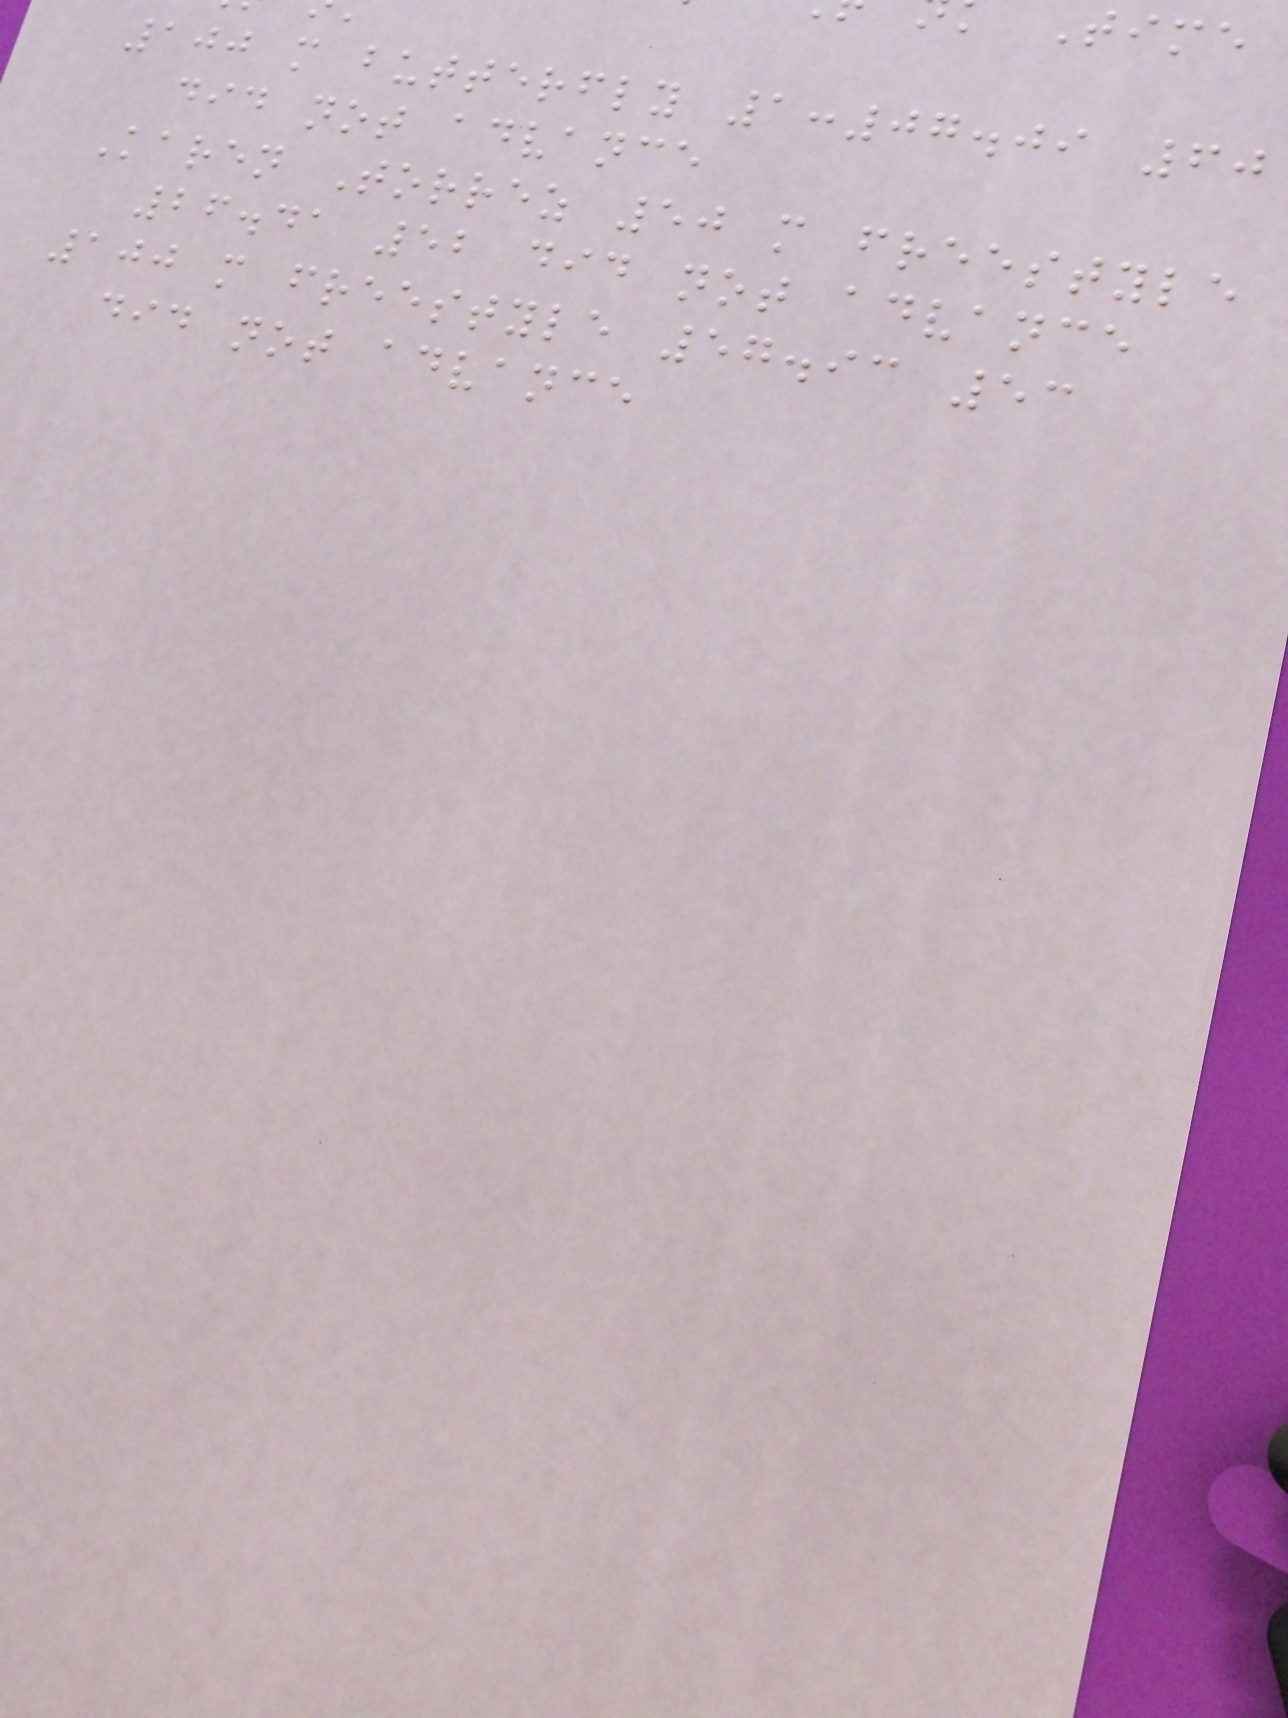100 m butterfly 1:07.09 60
did not advance
Karen Torrez 50 m freestyle
26.41 52 did not advance
100 m freestyle 57.93 53
did not advance
